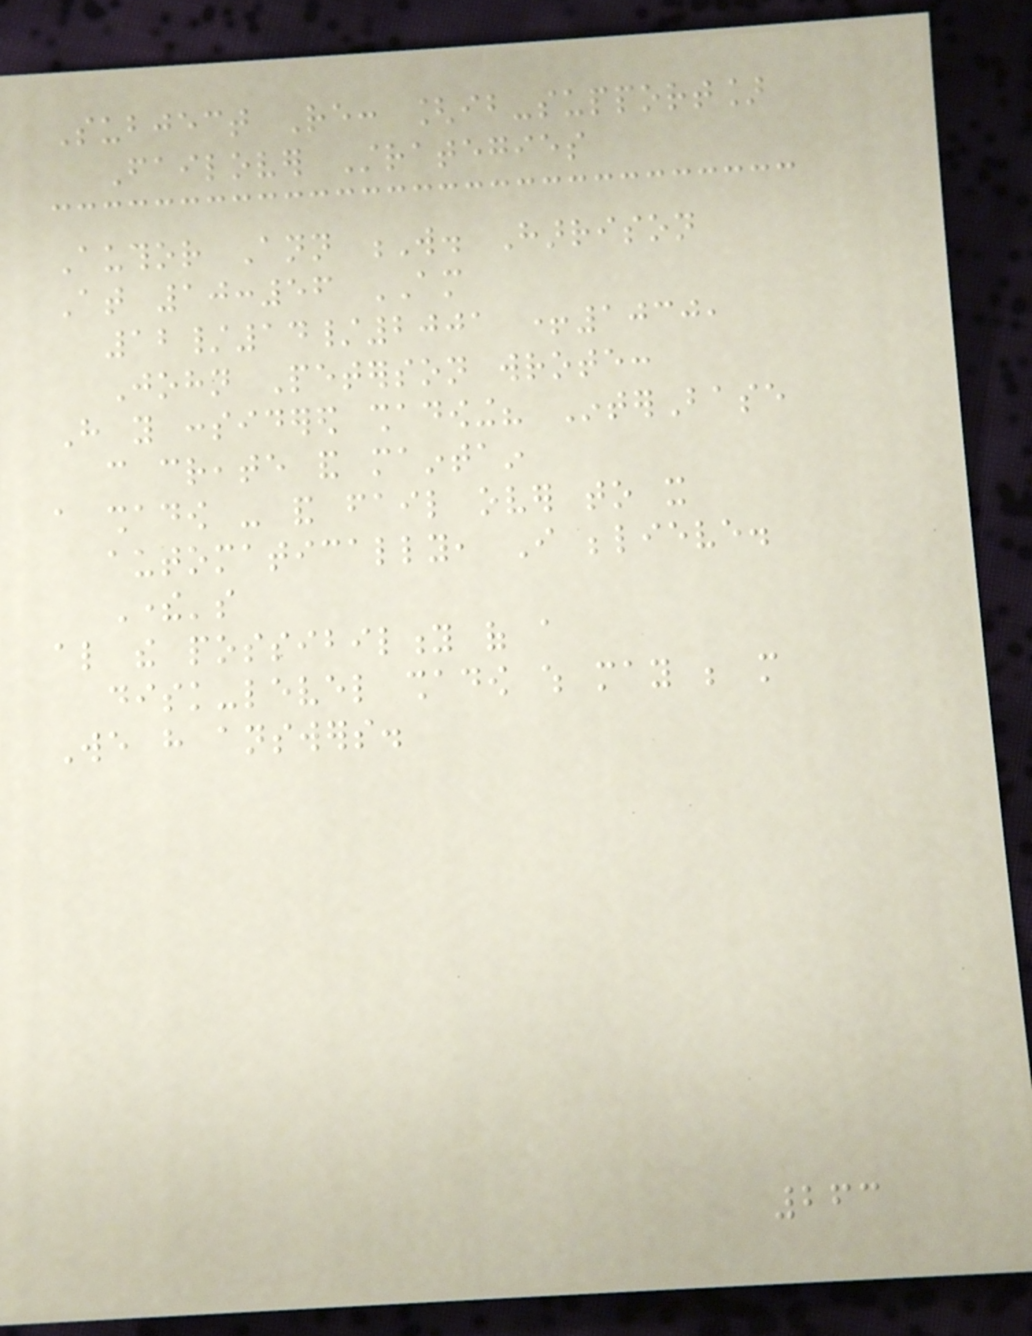Subject Re: [ib-support]
Failover Strategies
Author Ann W. Harrison
At 10:56 AM
12/14/2001 +1030,
John Peterson wrote:
Have you considered shadowing? InterBase
can create and maintain
a shadow - and fail over to it
automatically, I believe.
There's
also the possibility of a
disk-level shadow which may be more
We have answers.
263
